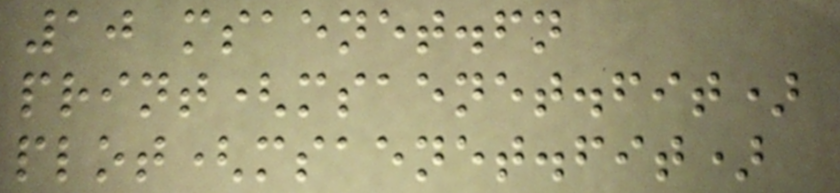10 msaenet.fn
print(msaenet.fit)
plot(msaenet.fit)
